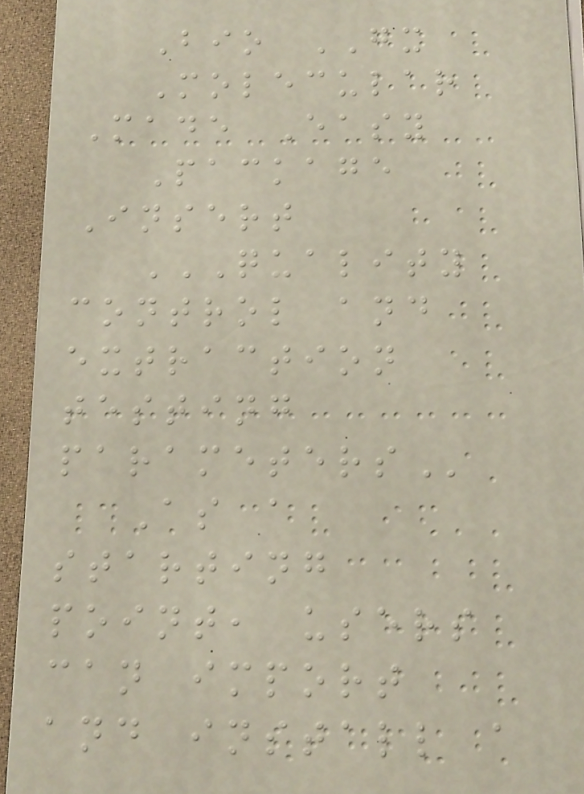Bio GX
Molecular
Made Easy
Package
Insert
QUALITY
CONTROL AND
EXTRACTION
TESTING
PARAMETERS
As a
starting
point, users
can import
and install a
